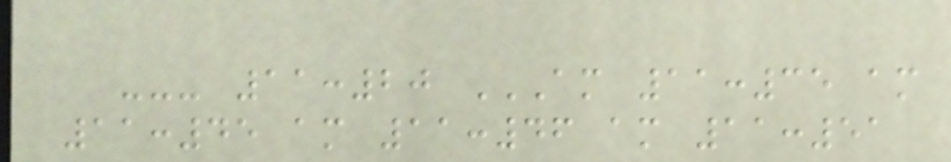--- 11:20 AM 11:35 AM
11:45 AM 11:46 AM 11:51
